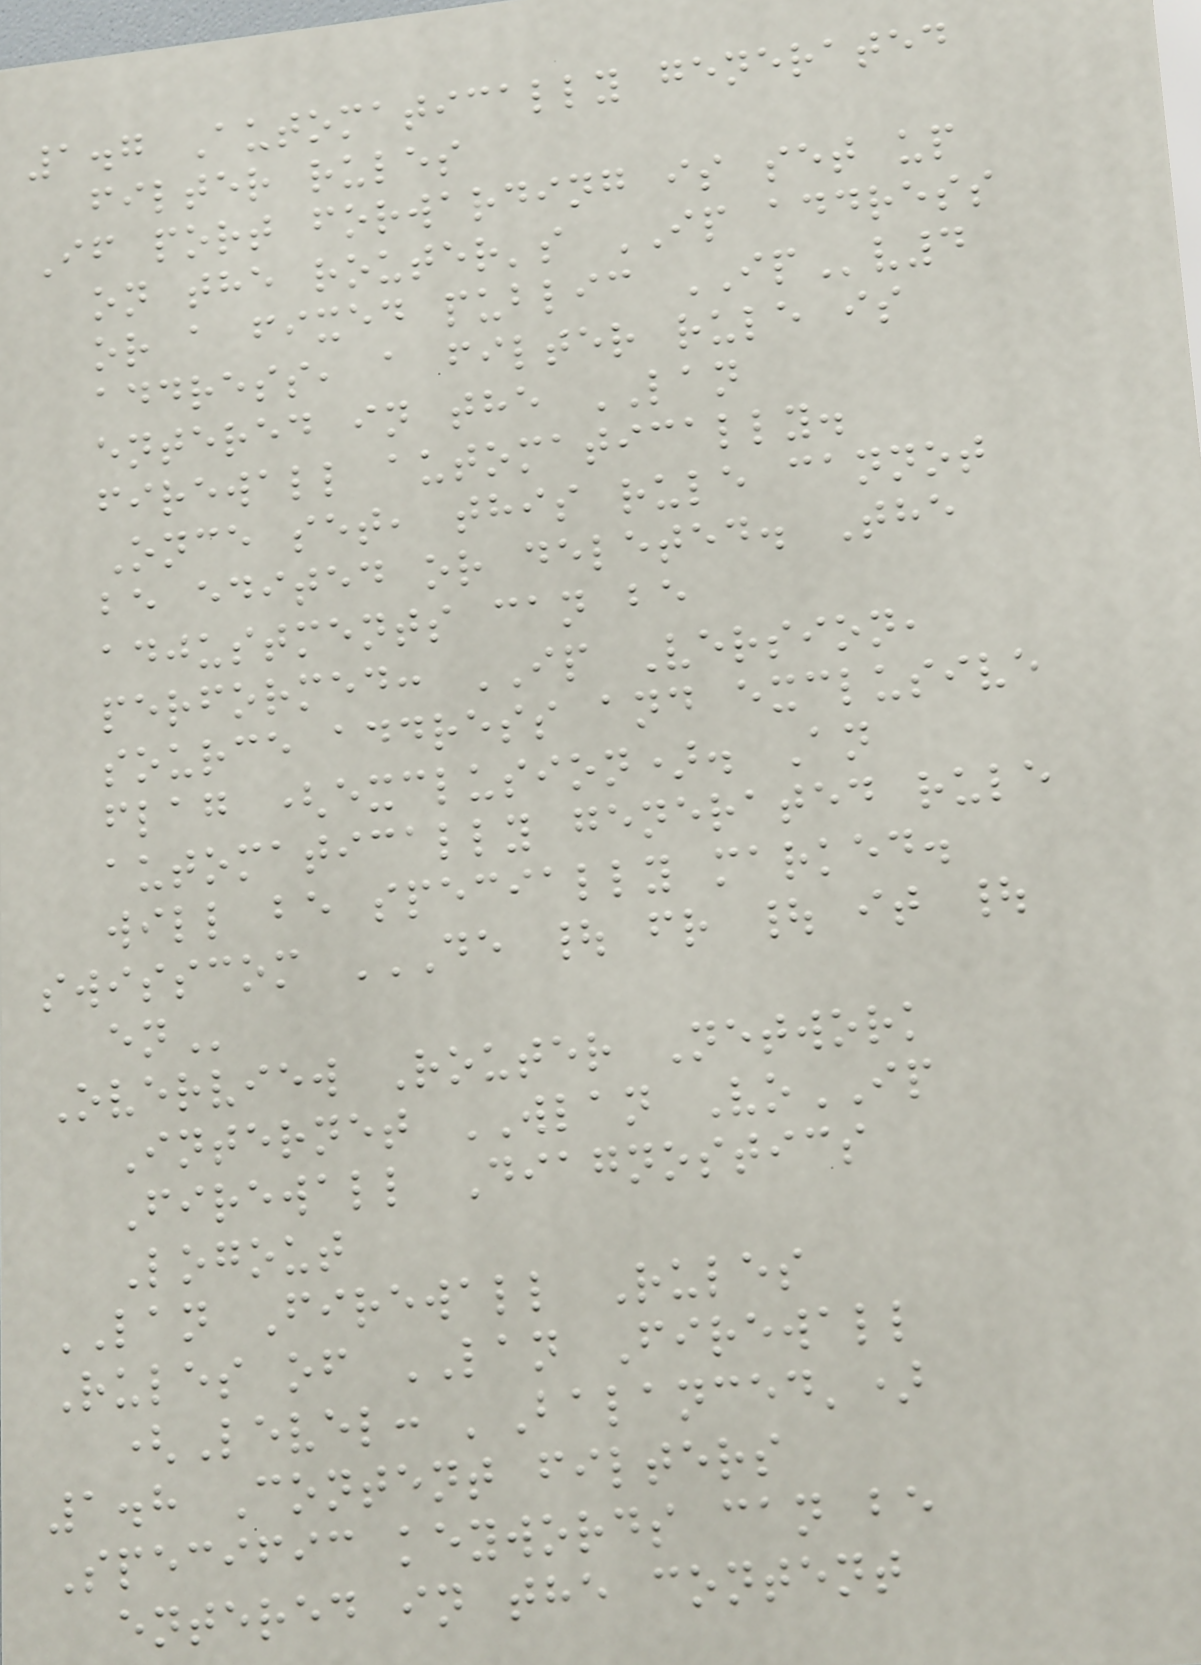1.7 Automatically generated
filter rules
If port forwarding is set up
on the router's IP address
or a fixed public IPv4
address, a filter rule is
entered in the LAN
firewall automatically.
Once set, this rule cannot
be edited or deleted. The
adjustments can be
performed: IP Version,
source address and exclusive
flag (exclusion). An
automatically generated rule
will be specially marked.
swisscom DE | FR | IT |
EN
Overview Router Network
Internet WLAN VoIP
Firewall Diagnostics
Logout
LAN Firewall Rules
Rules of LAN Firewall
(Level: 'Balanced')
1.8 Content filters
Specific keywords can be
entered in the content
